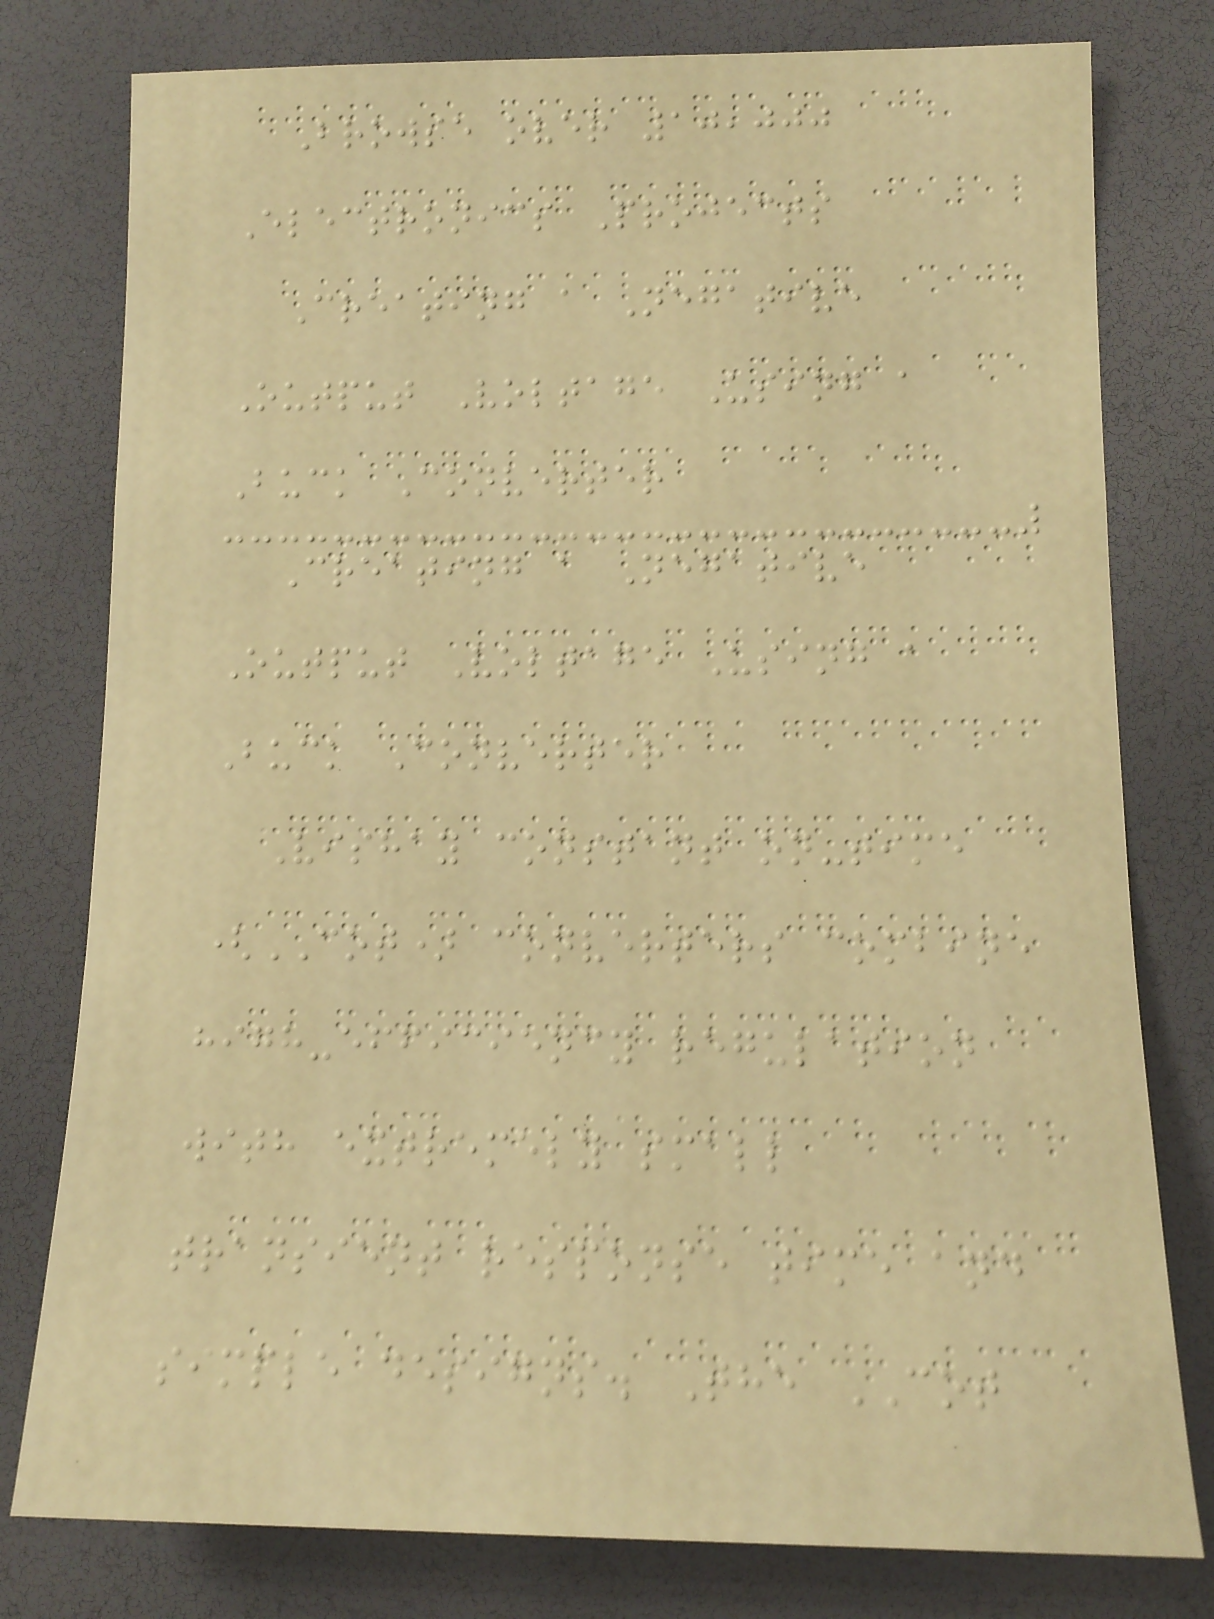Browse over 10,000
Electronics Projects
Creating a Negative
Output Voltage Using a
Buck Converter
Creating a Negative
Output Voltage Using a
Buck Converter
Vishay constant on-time
(COT) converters combine
high-efficiency regulation
with extremely small
transient response time and
simple designs. The COT
